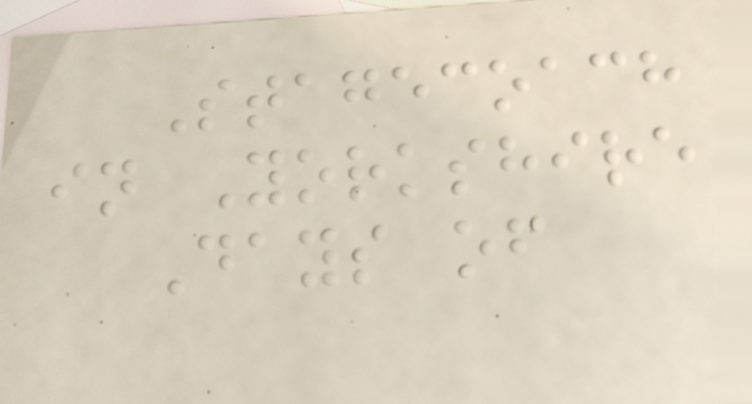Stagecoach
in Yorkshire
Days of
